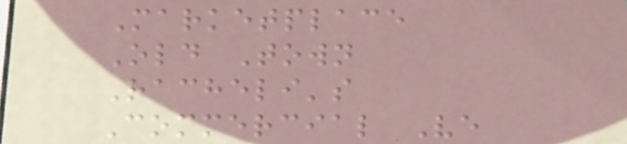Marketplace
Old Town
Racheli's
Commercial Ve
